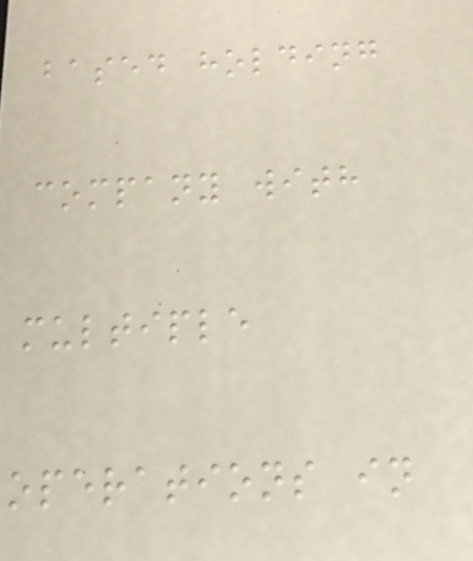based holding
company with
multiple
operations in
